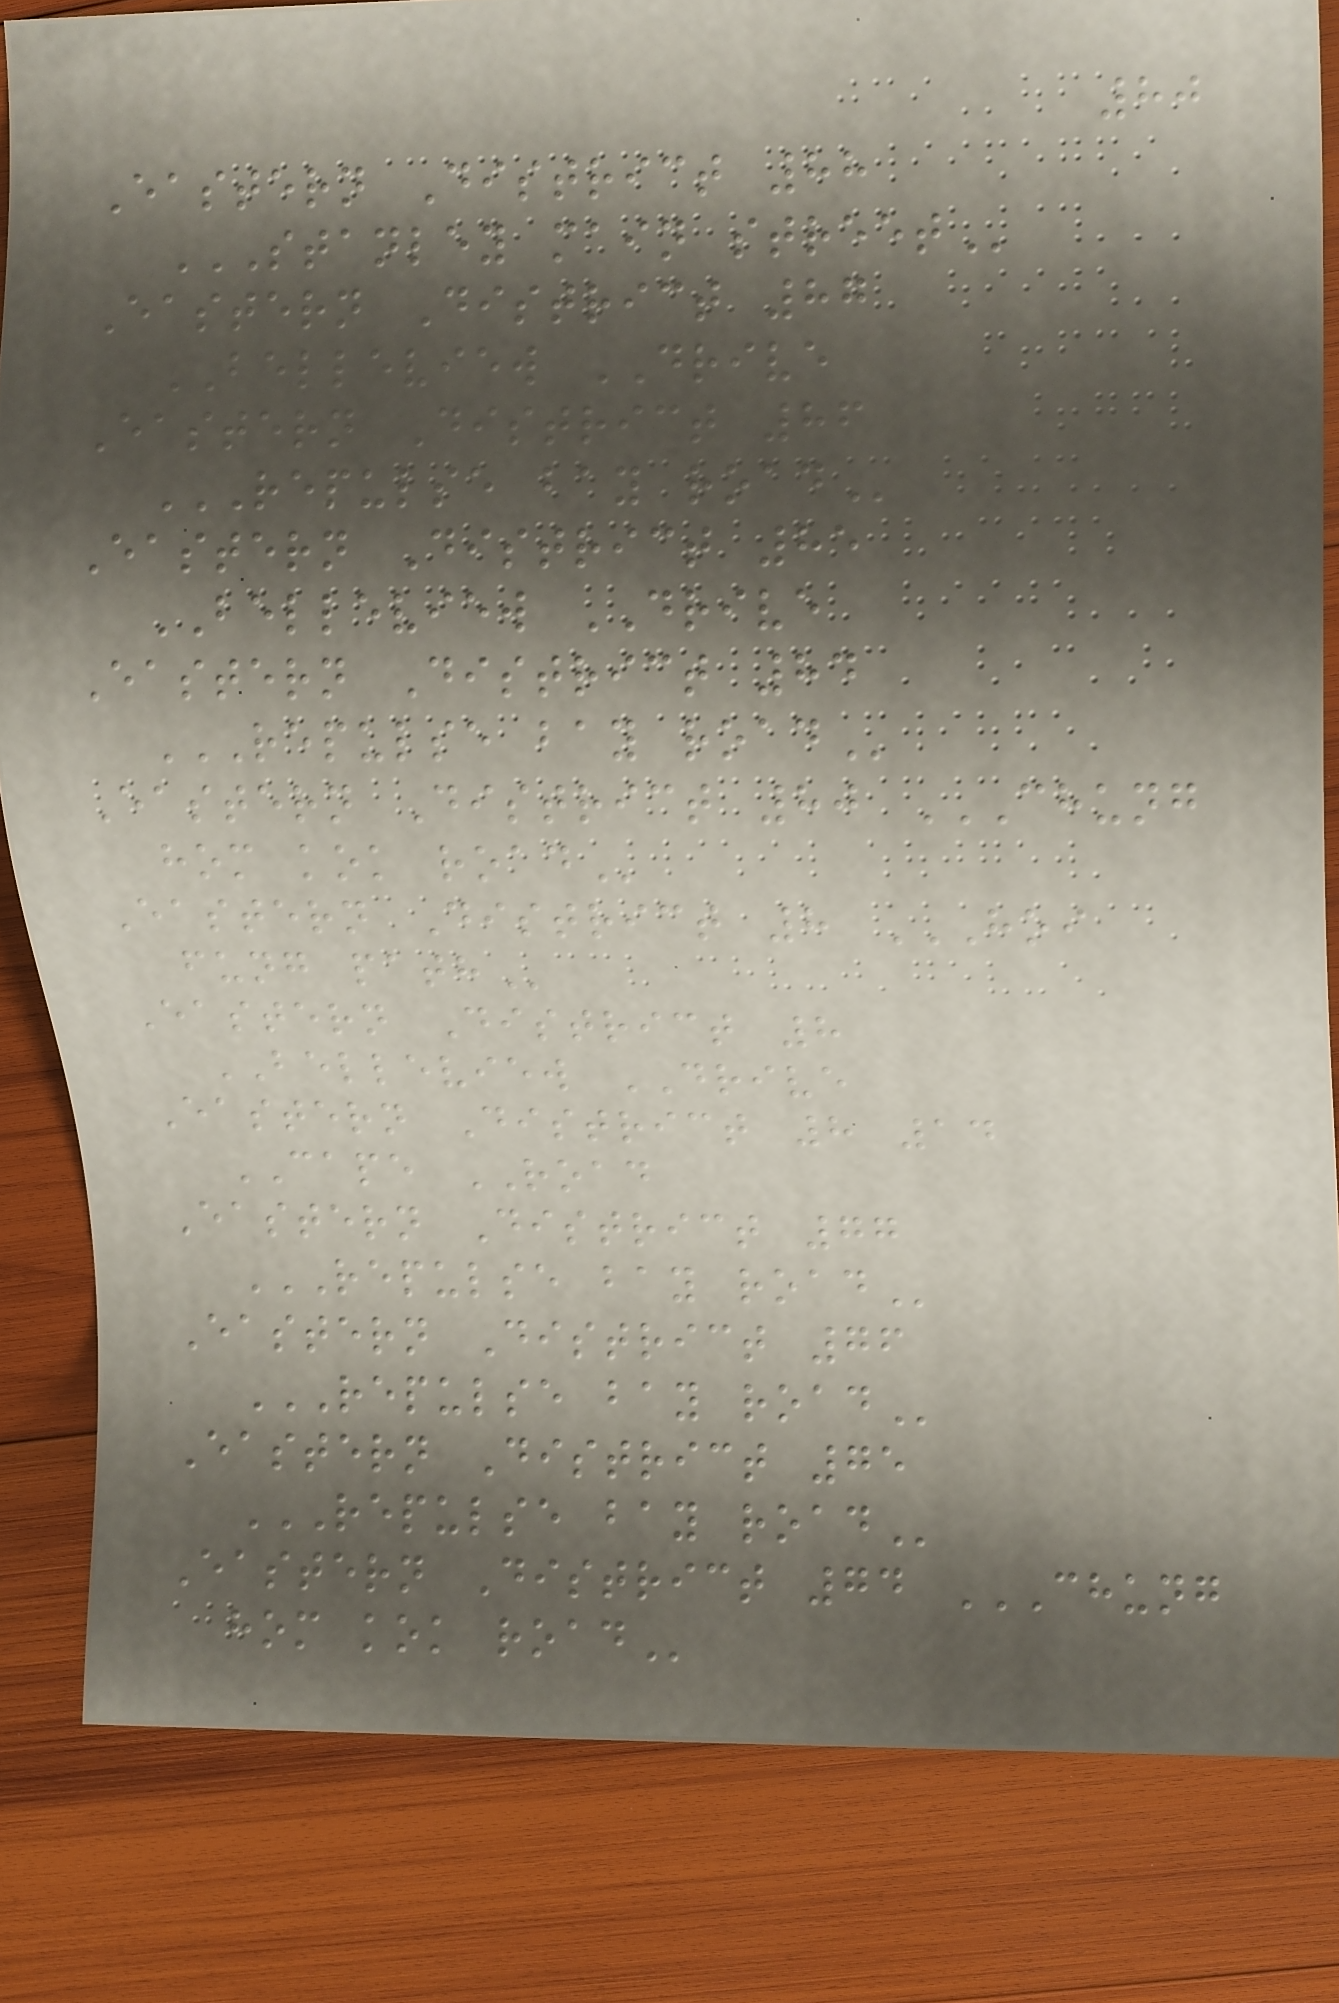80
Eastern District 88
STANLEY MAIN STREET
Eastern District 87
BELLEVIEW DRIVE
Eastern District 86
REPULSE BAY ROAD
Eastern District 85
BELLEVIEW DRIVE
Eastern District 84
REPULSE BAY ROAD
Eastern District 80 CHUNG
HOM KOK ROAD
Eastern District 8 HOI
FUNG PATH
Eastern District 8
BELLEVIEW DRIVE
Eastern District 8 14
CAPE ROAD
Eastern District 77
REPULSE BAY ROAD
Eastern District 76
REPULSE BAY ROAD
Eastern District 75
REPULSE BAY ROAD
Eastern District 74 CHUNG
HOM KOK ROAD
